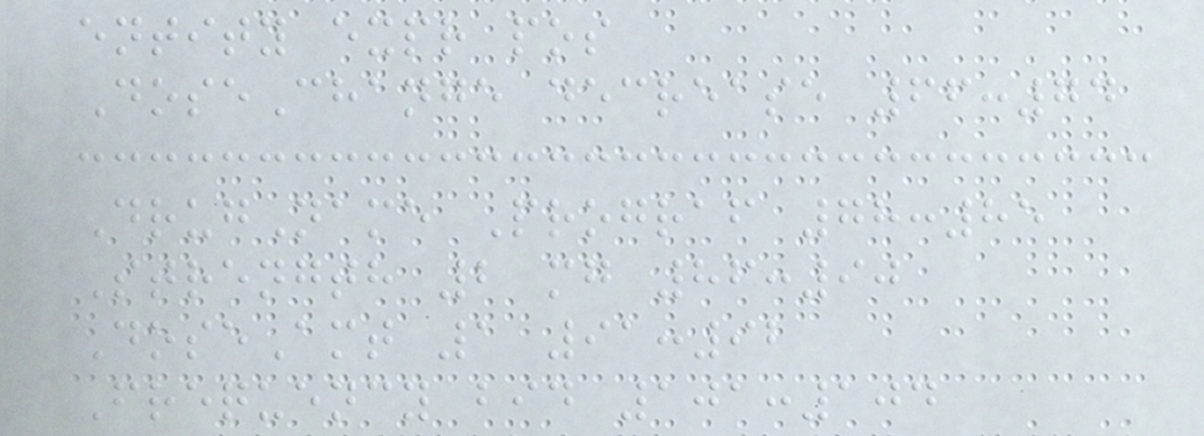entity expr pos
DoseChange decrease 66:74
DrugName Prograf 78:85
Strength 2 mg 86:90
DoseAmt 1 91:92
Frequency bid 101:104
